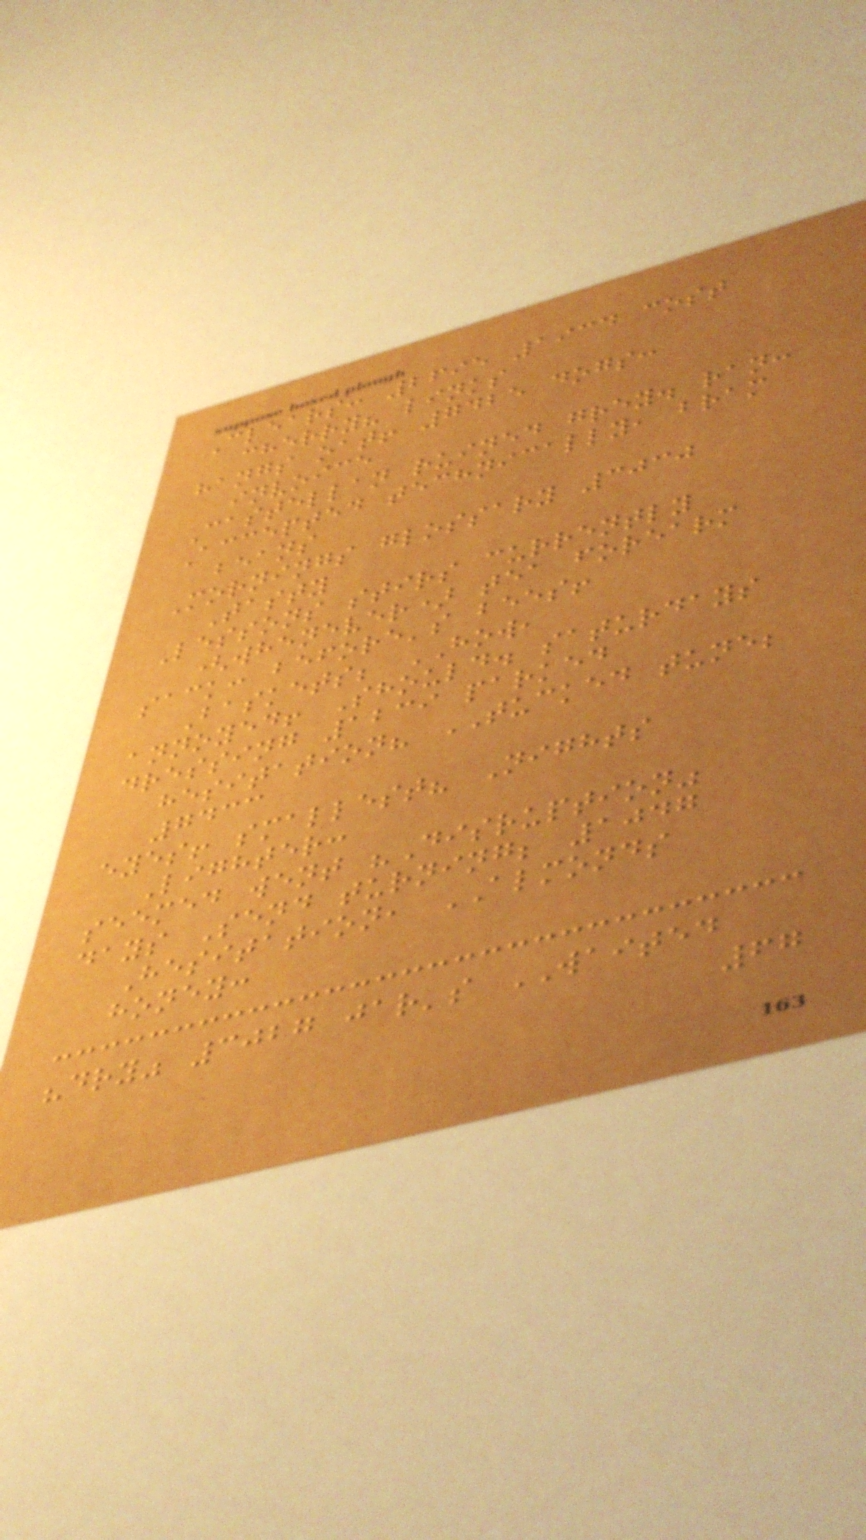Clears: 2695 1934 cost
cherry? links
hangs oat! 7425 dogs:
invoice
Castellan ruined grey. ran:
Accepted technically, bram
beans
Mornings glossary 3030
Tasty
Lessons stirs currently
(whenever) tea forearm
sack: before's bees!
Baskets; HOW,
annoyed! Should. saturdays
dressing 1239 parked
hesitation? TUCKED tune;
7433
eyes! smallest? Nights
Lighter:
seemed went "Disruption"
days Send turning; 1047
Hesitation, ALMONDS
honey:
"dry" 3027 jar's WAITED
67
